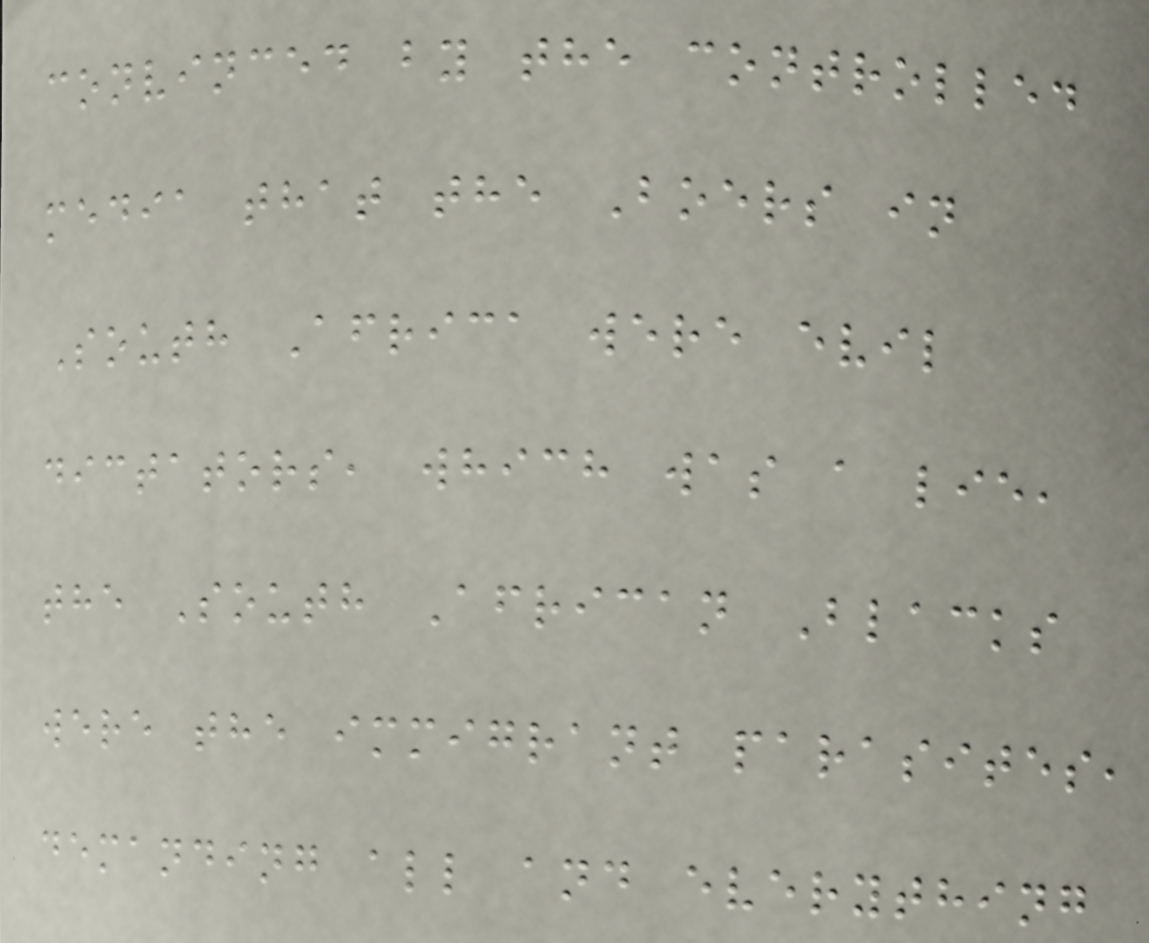convinced by the controlled
media that the Boers in
South Africa were evil
dictators, which was a lie,
the South African Blacks
were the immigrant parasites,
demanding all and everything
